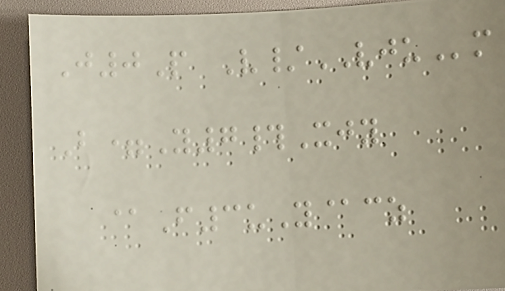J0P V/VJUm
B=Y7#Xjy
@F3uY@cz
